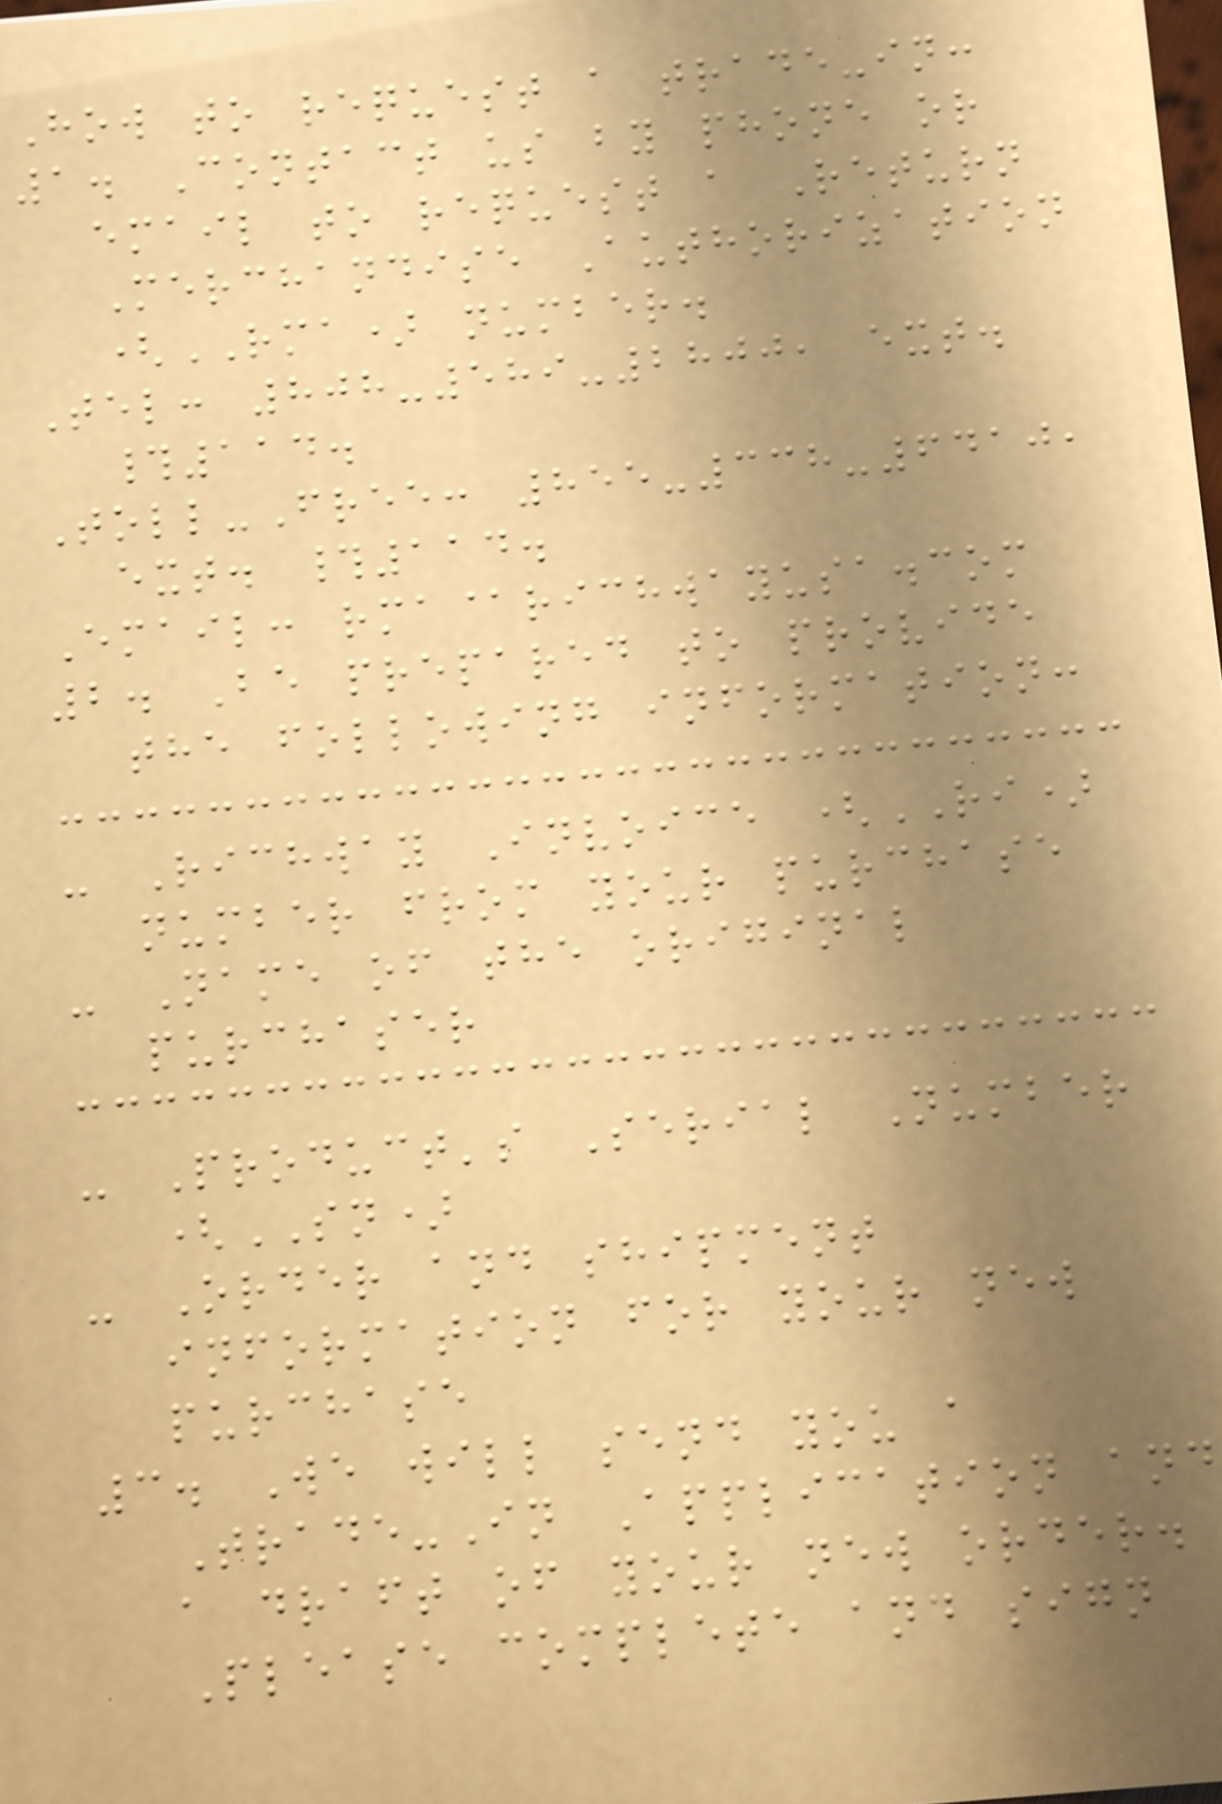How to request a trade-in:
1. Contact us by phone or
email to request a Return
Merchandise Authorization
(RMA) number.
Tel: 808-589-2800, ext.
#114.
Toll-Free: 855-338-6410,
ext. #114.
Email: rma@richwayusa.com
2. Be prepared to provide
the following information:
- Richway Invoice (RI)
number from your purchase
- Name of the original
purchaser
- Product's Serial Number
(SN)
- Order and shipment
information for your new
purchase
3. We will send you a
Trade-In Application and
a draft of your new order.
Please complete and sign
